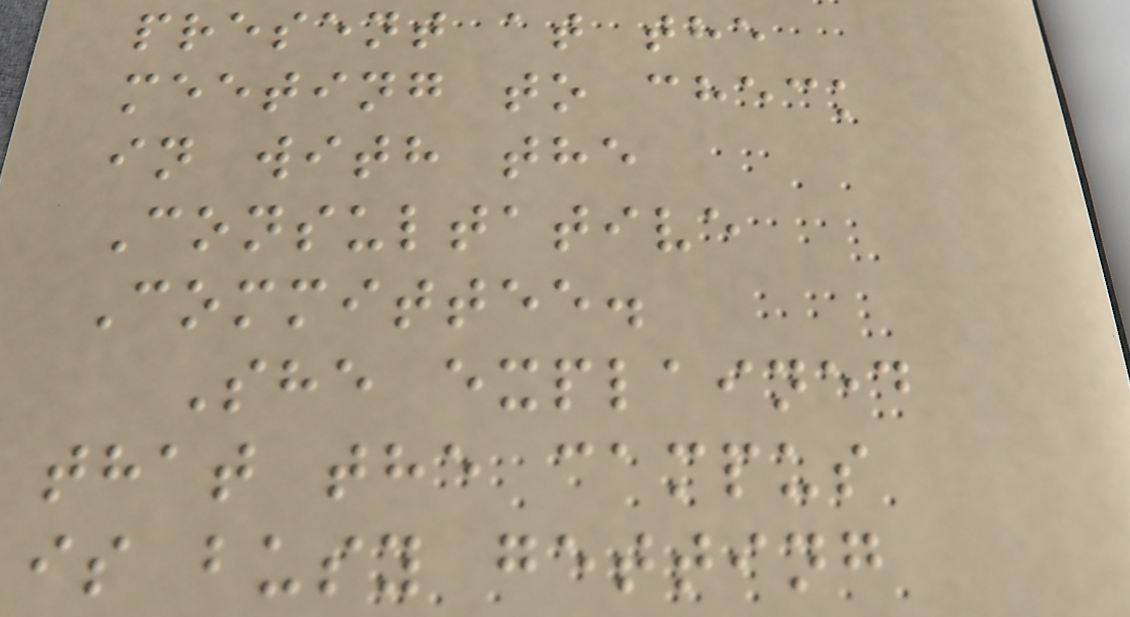present at the
meeting to check
in with the
Consultative
Committee.
She explained
that the campus
is busy getting
